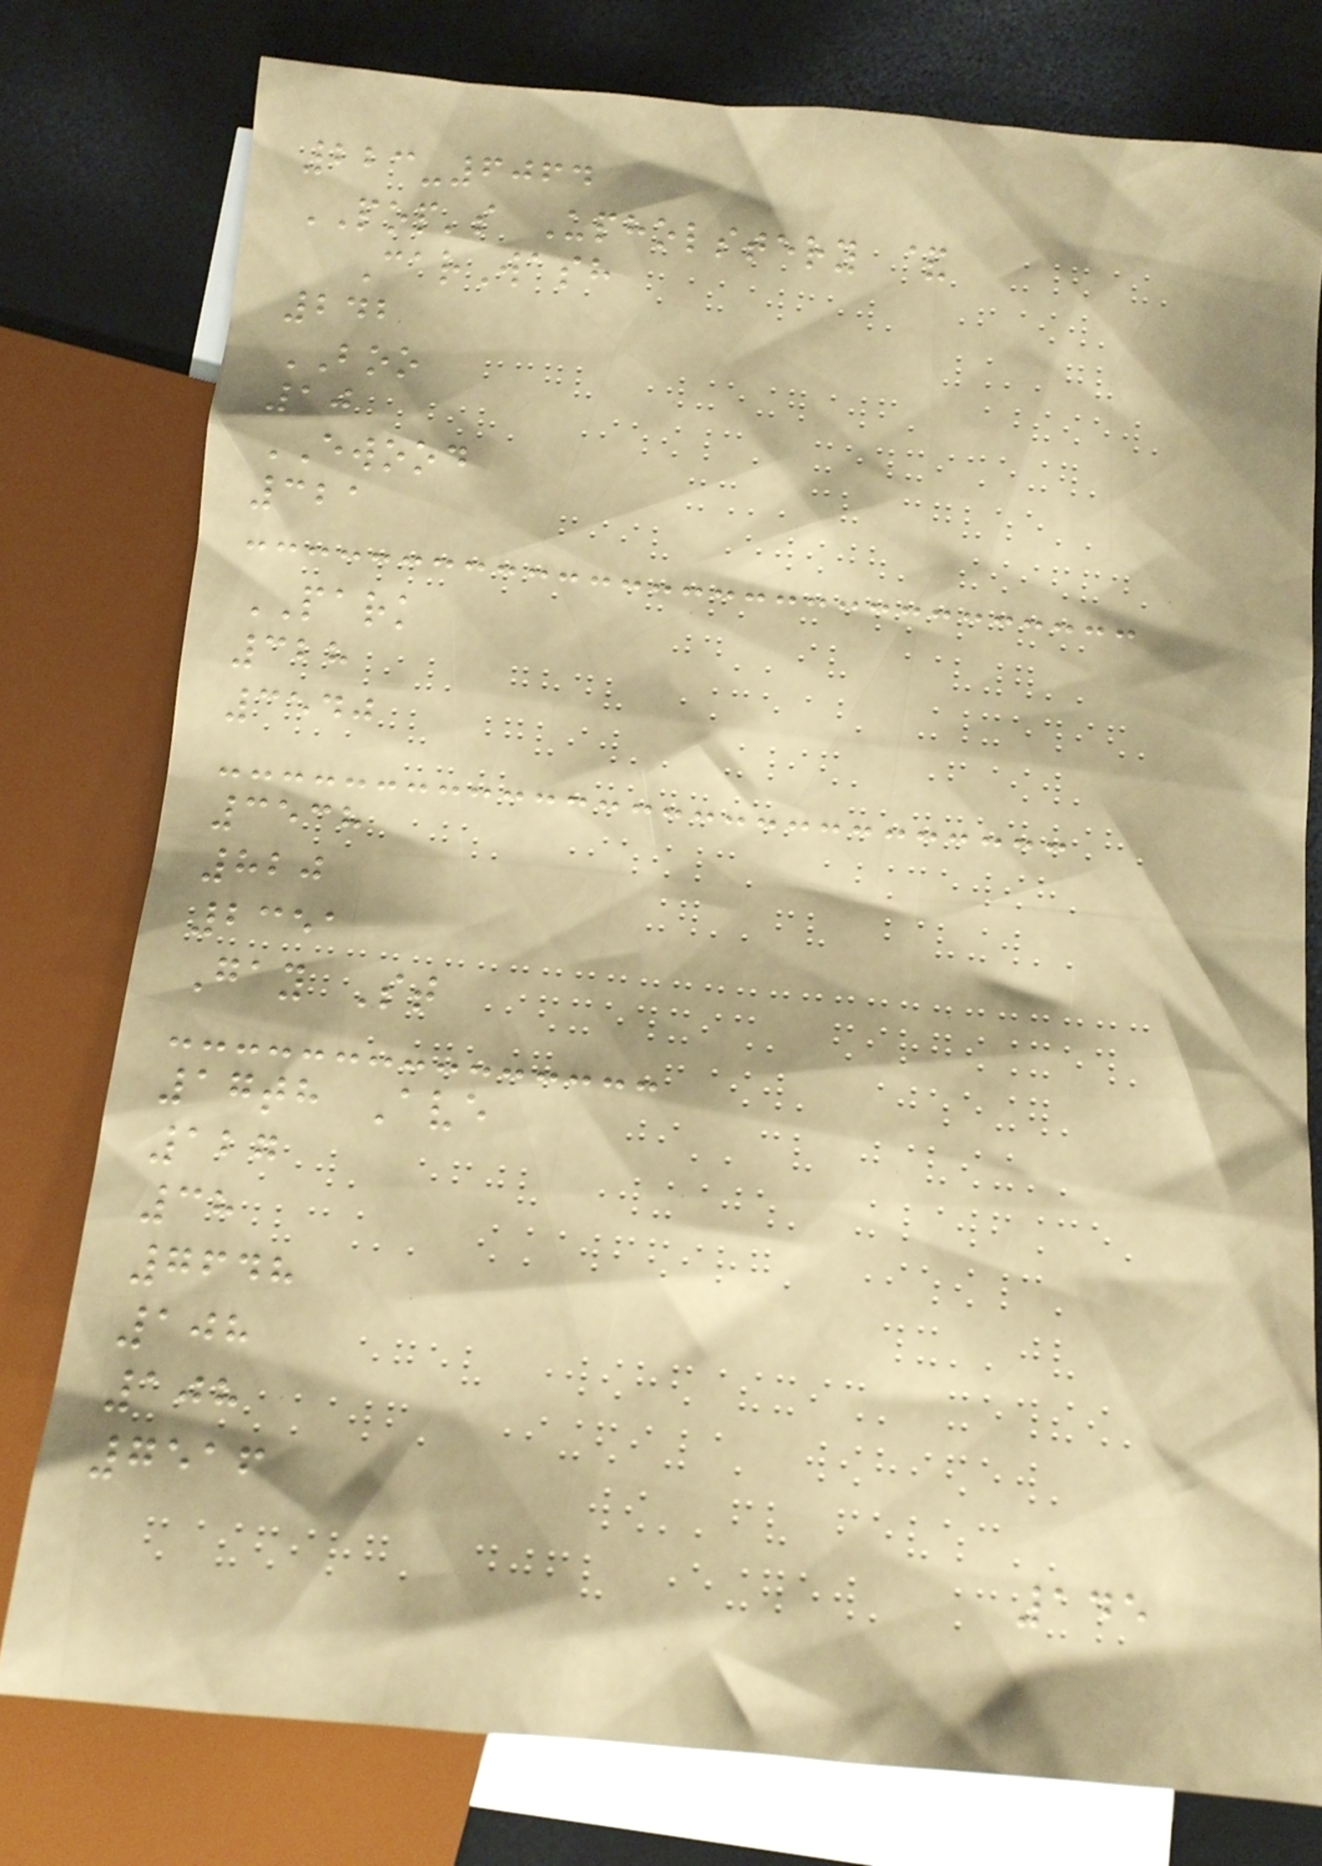223-6064
POP's Upholstery &
CarWash
242
BOO
10
EWOOD
321
PARK
328
3540
3538
820
2351
Gay St
17th Ave
127
38
7648
108
108
7516
145
